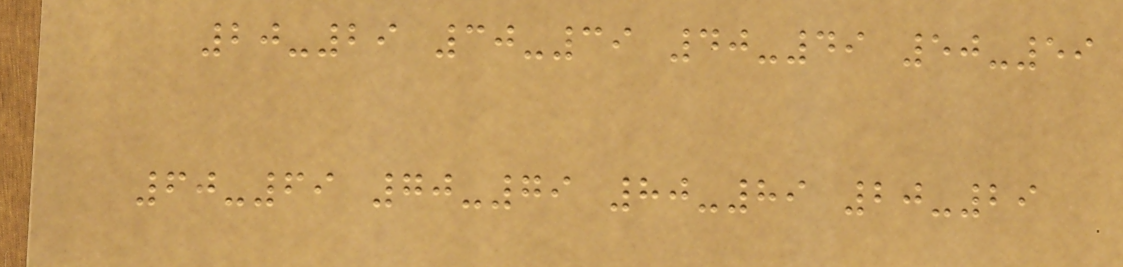20-29 30-39 40-49 50-59
60-69 70-79 80-89 20-29
